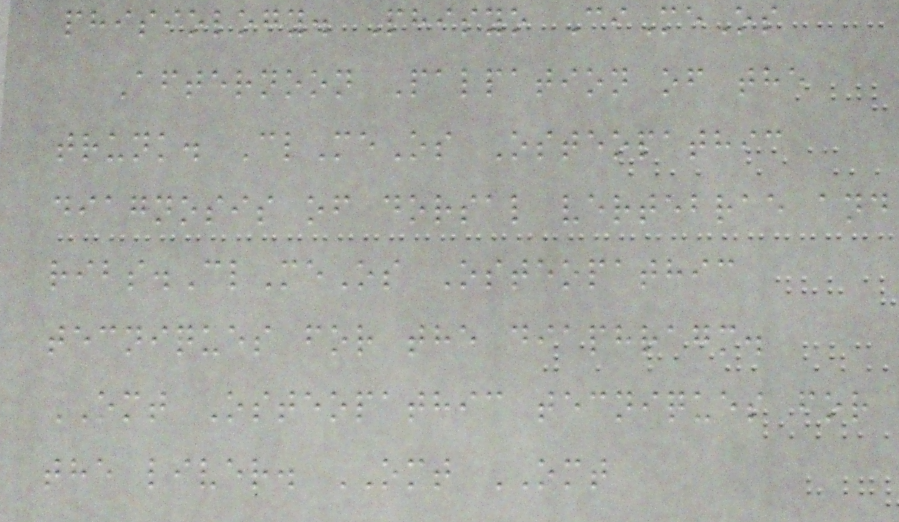phisiology. Phisyo CiMeOs
Afternoon Palpation of the
trunk. ClMeOs Osteopathic
diagnosis of dorsal vertebrae and
ribs.ClMeOs Osteopathic
tecniques for the diaphragm.
OMT Osteopathic tecniques for
the liver. OMT OMT
